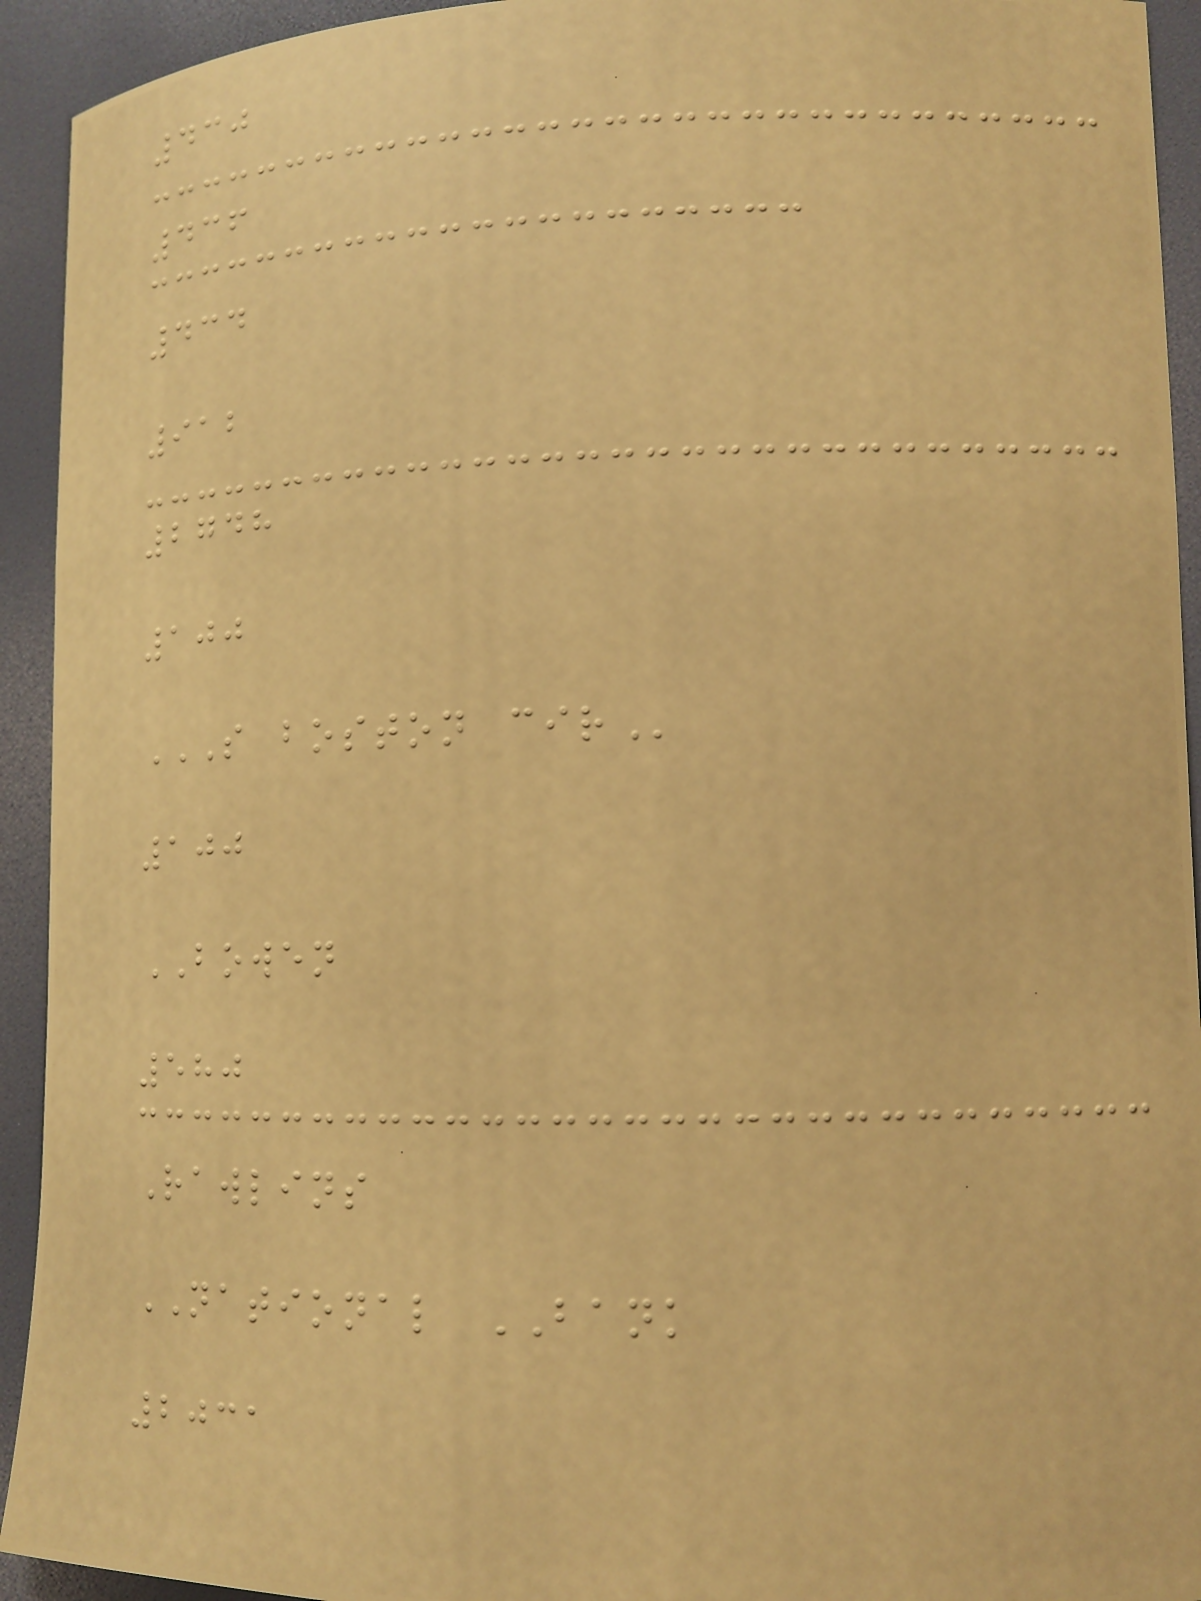430
436
434
912
2748
100
S BOSTON CIR
100
BOWEN
580
Rawlins
NATIONAL BANK
2031
